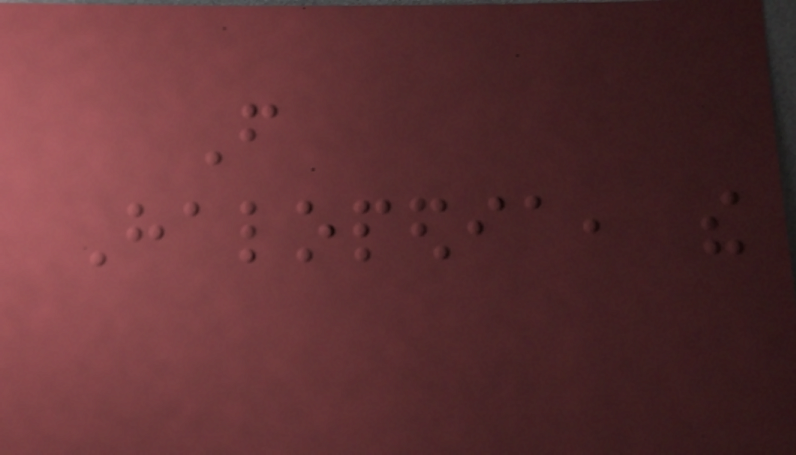From
Halopedia, the
